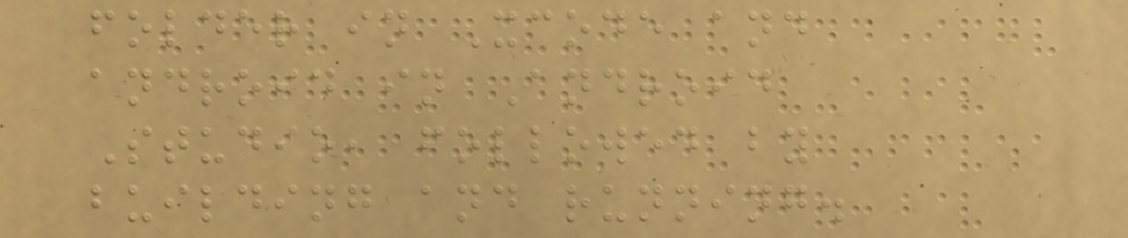folder in Xcode and
android in Android
Studio, followed by
building and running.
